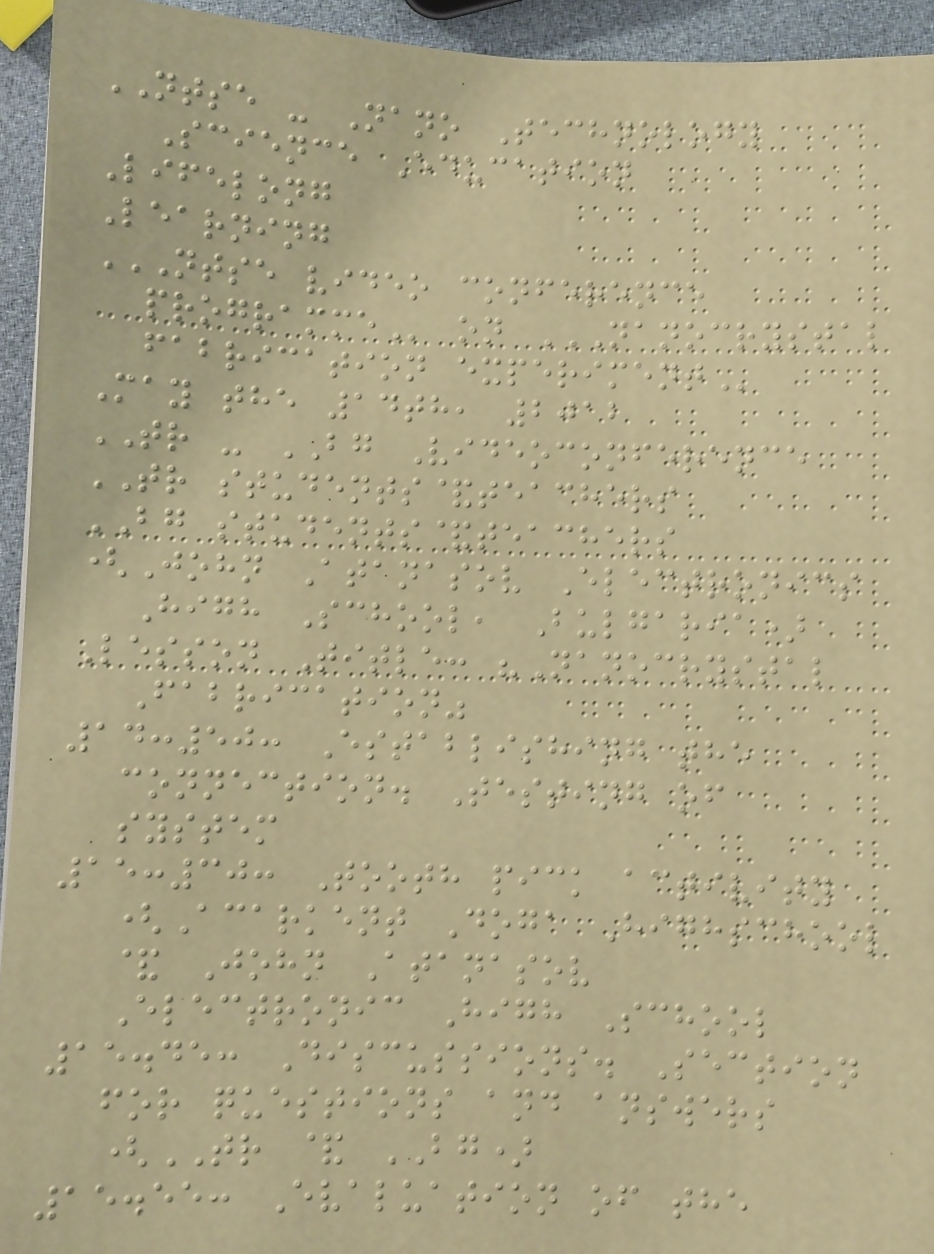NTSE - Nano Technology
Science Education
Lifelong
Learning
NTSE VIDEO CONFERENCE
PROGRAMME on NANOCRYSTAL
FABRICATION EXPERIMENT
May the 14th, 2012
TR - BG Videoconference
TR students&teachers
BG students&teachers
(John Atanasov Electronics
High School, Bulgaria)
Lesson Title: "Nanocrystal
Fabrication"
14:50: Establishing the
connection. Testing of
system
15:30: Tooth pick activity
(Acarkent Doga Highschool
& John Atanasov
Electronic High School
15.45: Discussions. Section
for questions and answers
(TR & BG)
15.55: Evaluation of the
